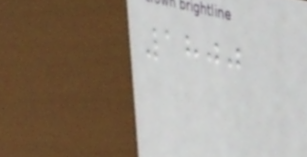1800
